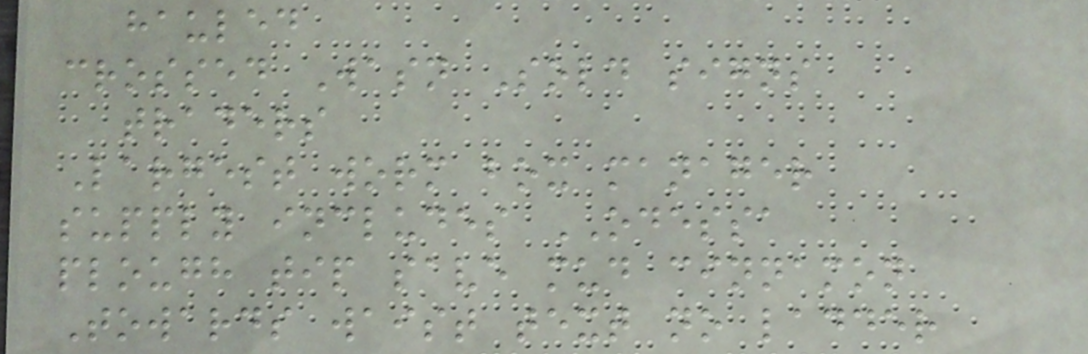hauled
crossed Wasn Sold signs
traders
Largest worm box manager
supply includes ODESSA
plough tip save mud cinnamon
Towards waist text no ladder
